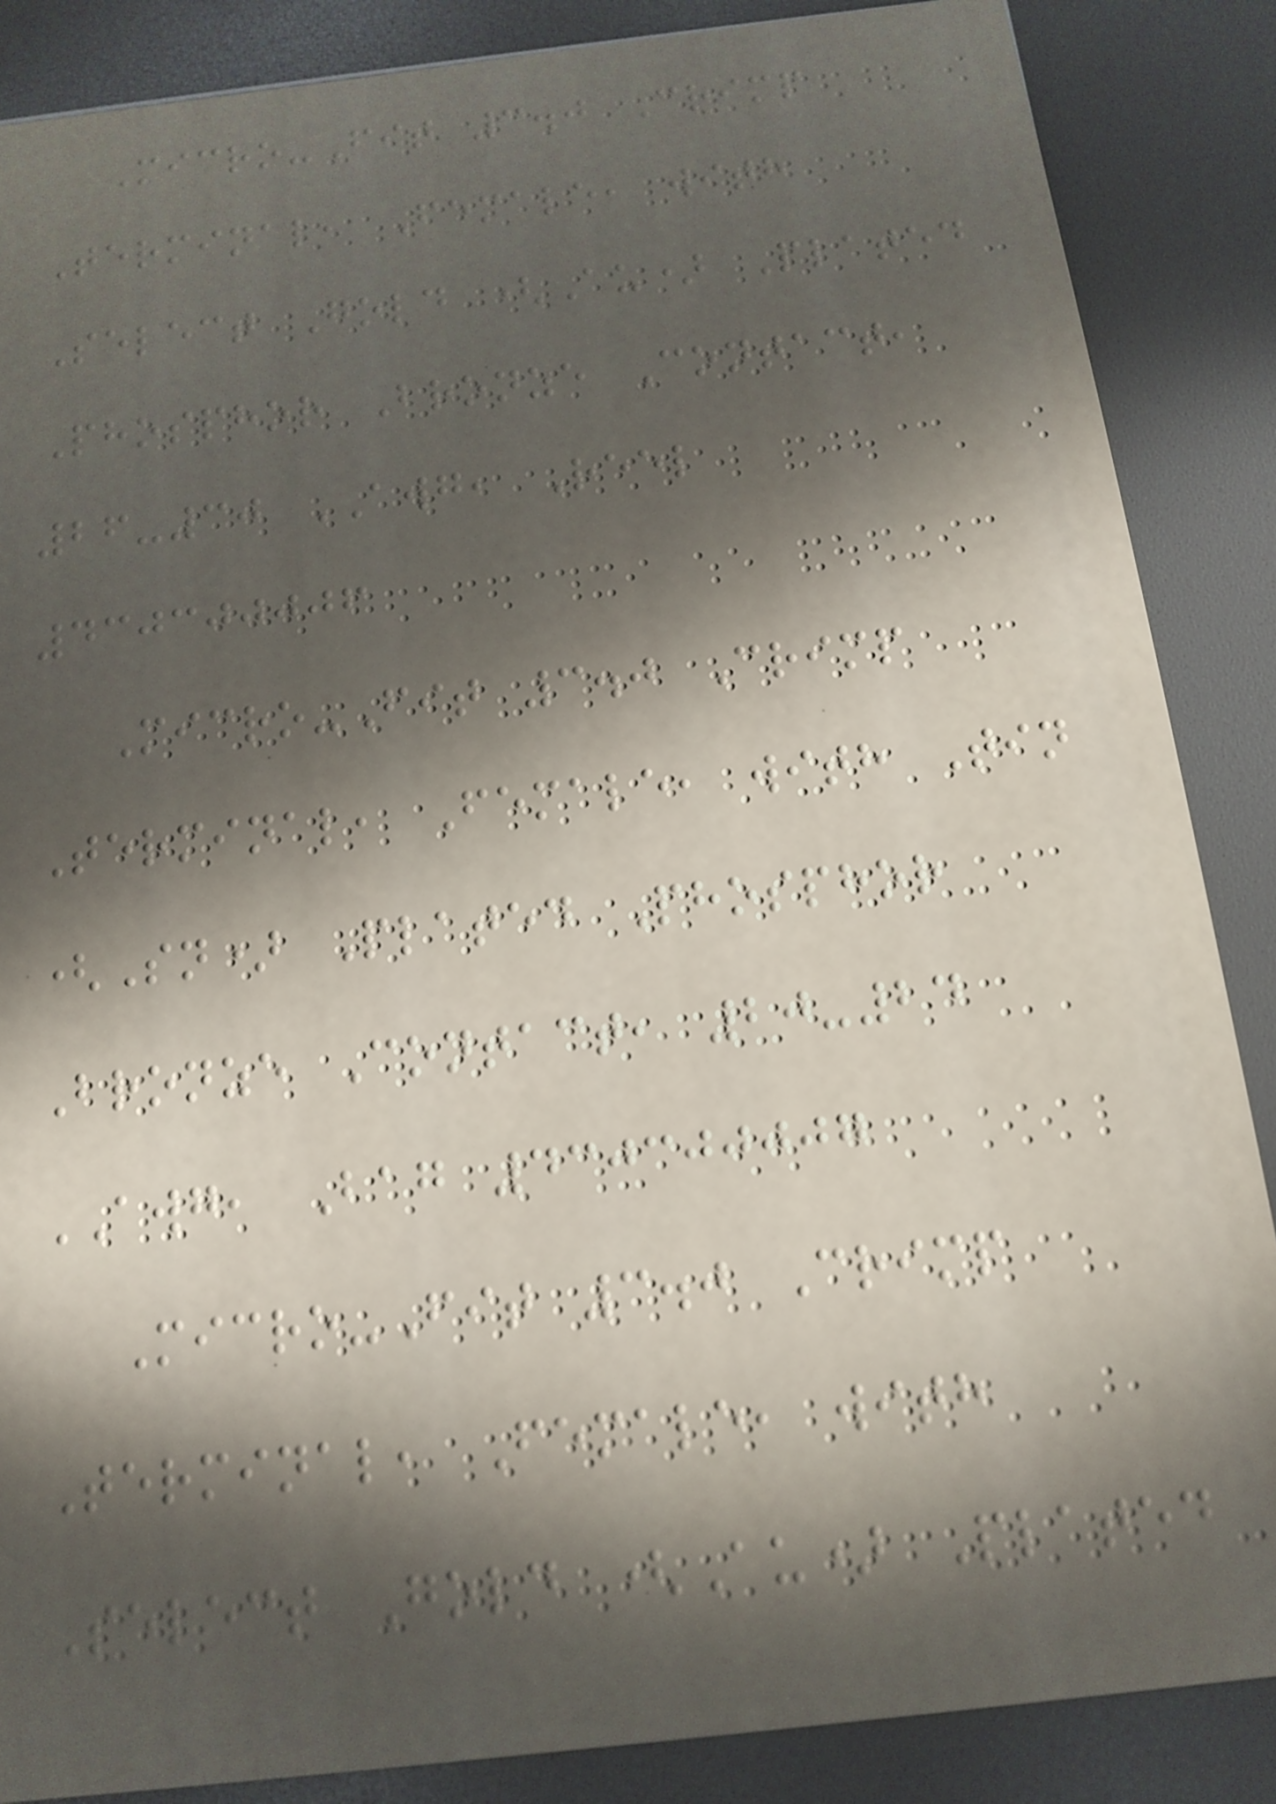Micro-Fit 3.0 Crimp
Terminal, Female, with
Select Gold (Au) Plated
Phosphor Bronze Contact,
26-30 AWG, Reel
430300006
Micro-Fit 3.0 Crimp
Terminal, Female, with Tin
(Sn) Plated Phosphor
Bronze Contact, 20-24
AWG, Bag 430300007
Micro-Fit 3.0 Crimp
Terminal, Female, with
Select Gold (Au) Plated
